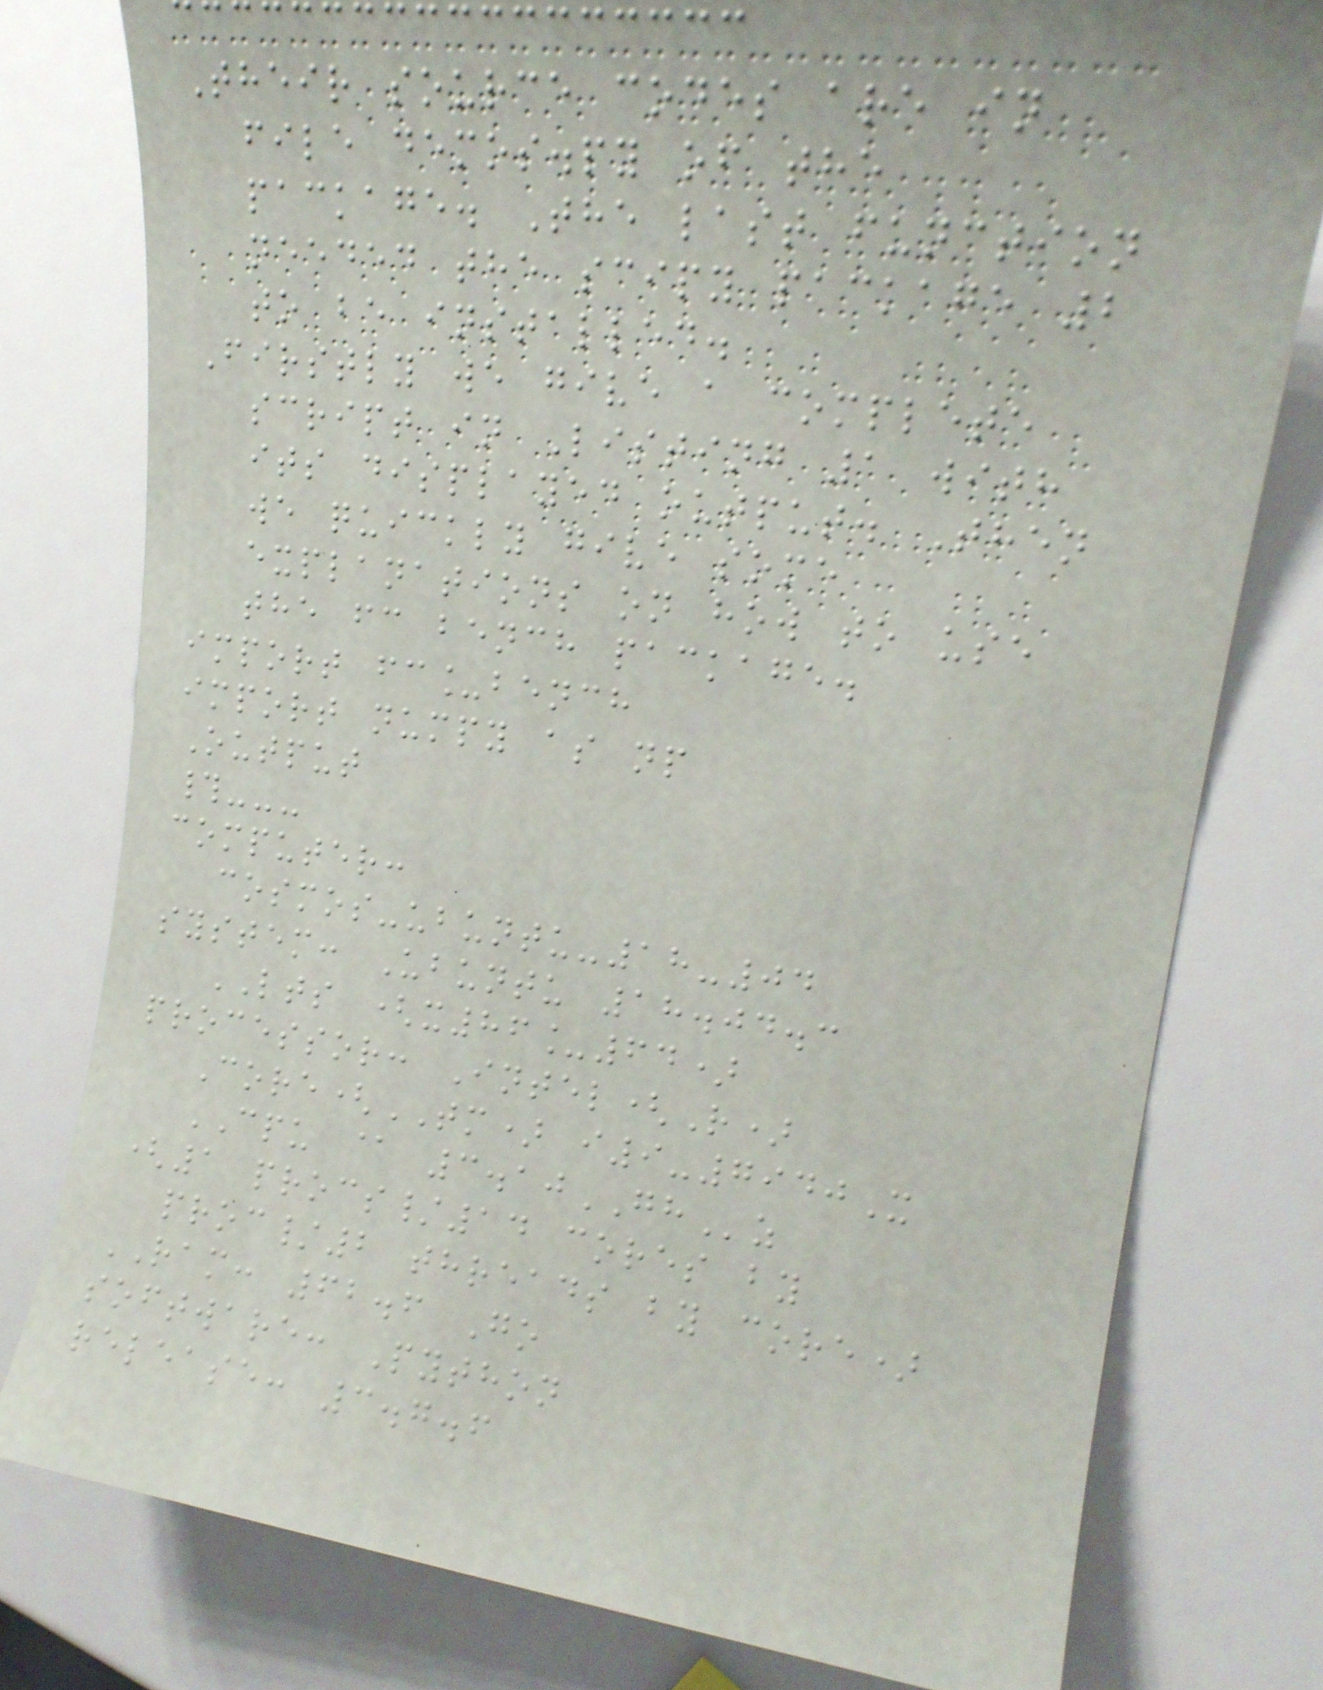Their source codes are in
file demos.py of the
package. The last function
needed the scipy package 2
to be installed.
Firstly we give a complete
script in Listing 1 with
its displayed output. Then
we quickly give some
explanations on how to use
the fc bench package.
import fc_bench
import numpy as np
Output
#---
computer:
cosmos-ubuntu-18-04
system: Ubuntu 18.04.3
LTS (x86_64)
processor: Intel(R)
Core(TM) i9-7940X
CPU @ 3.10GHz
(1 procs/14 cores by
proc/2 threads by core)
RAM: 62.6 Go
software: Python
release: 3.7.6
